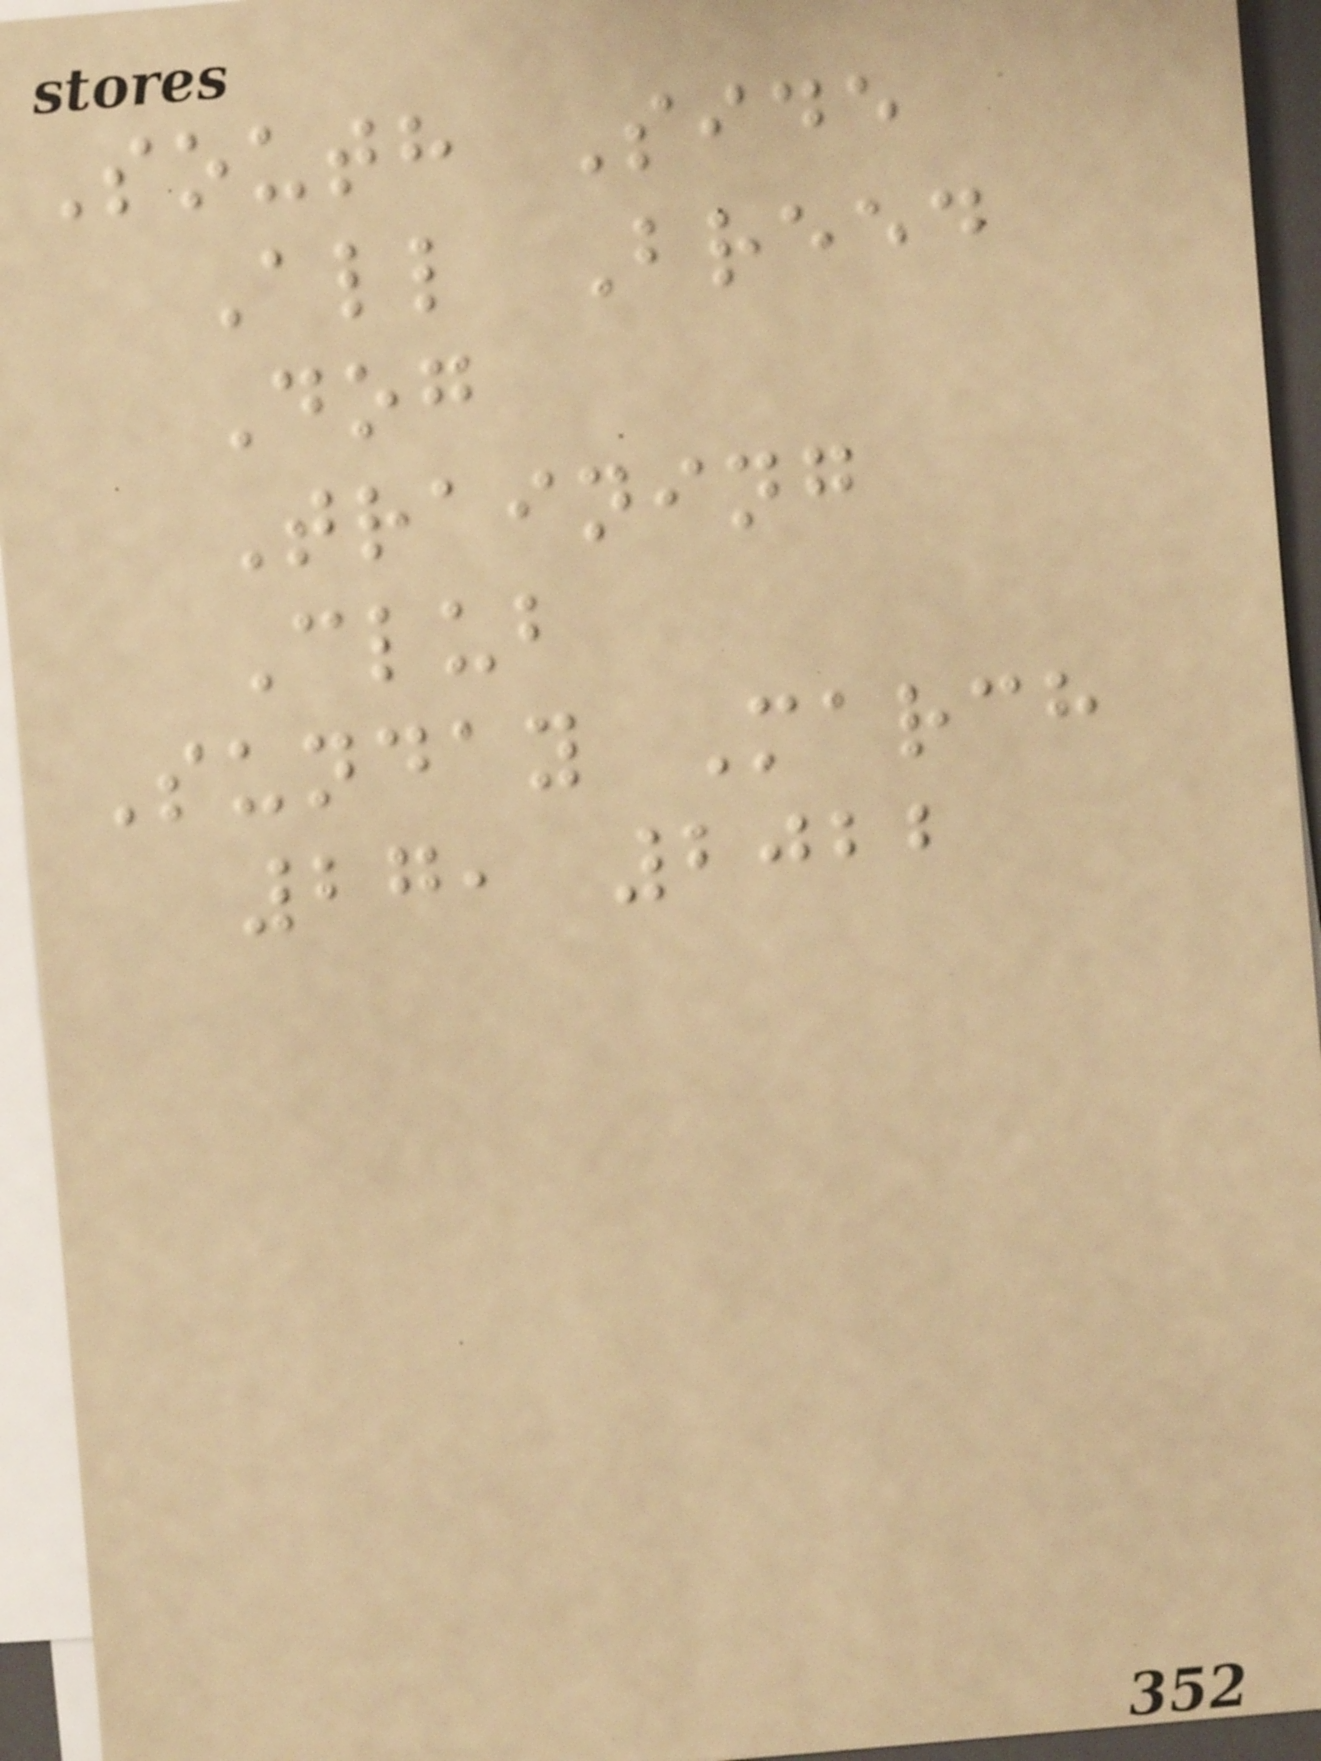South Side
All Breed
Dog
Training
Club
Sunday March
27, 2022
